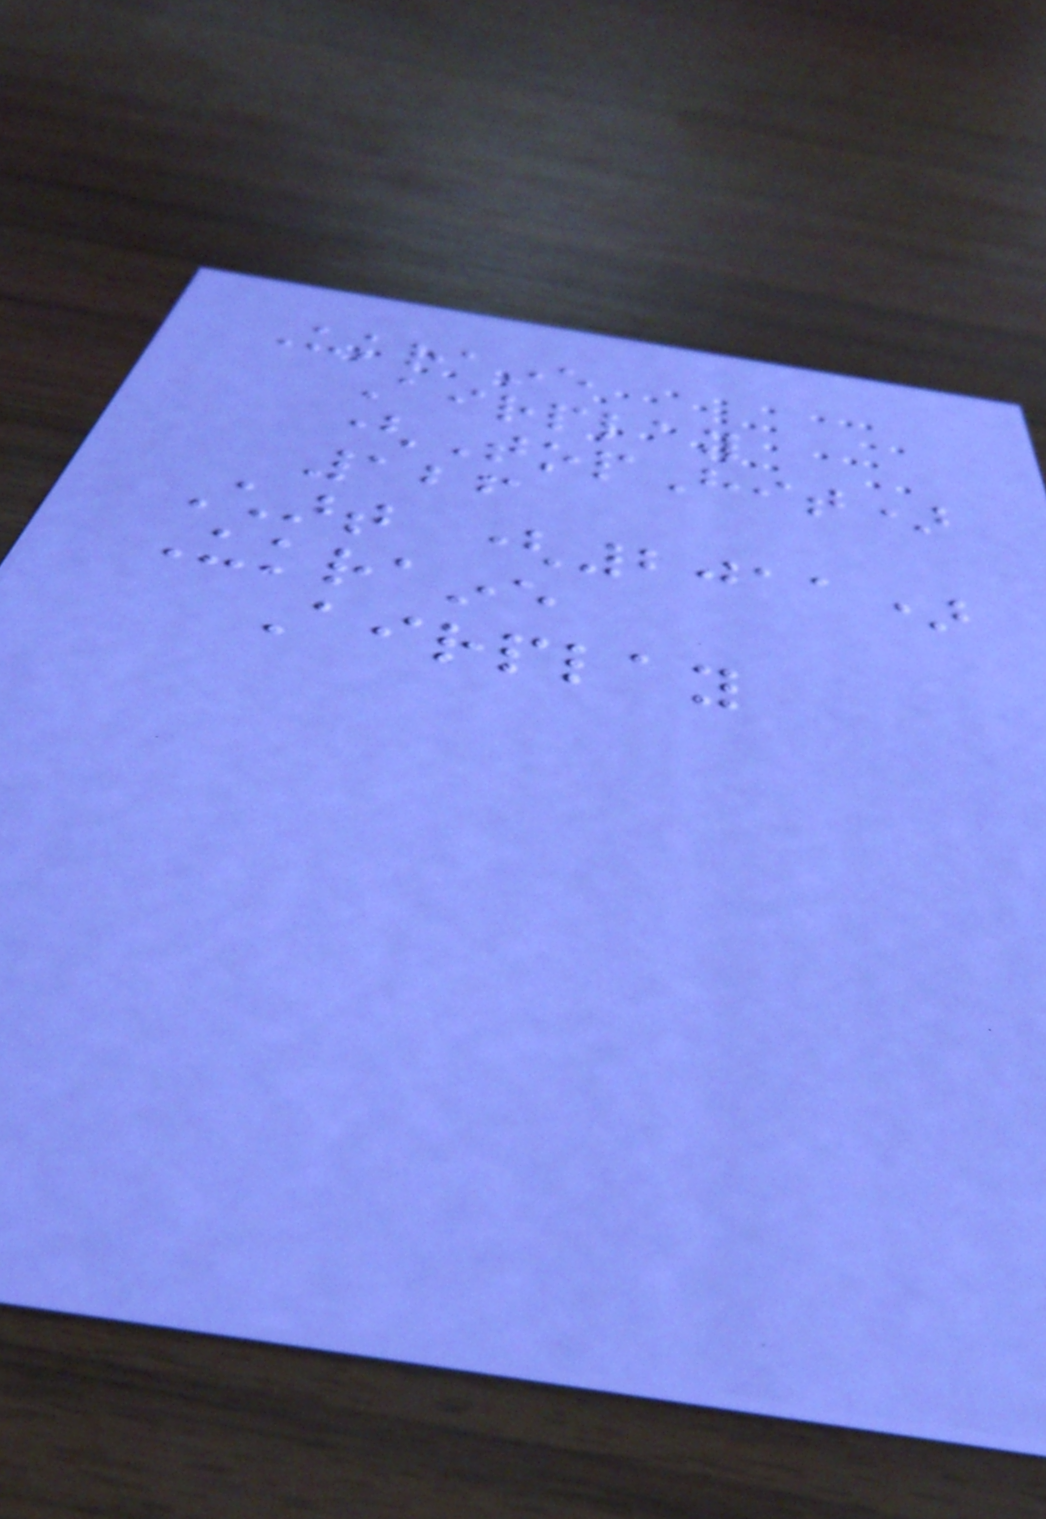Ukraine
Airplay
(TopHit)
126
Chart (2011)
Ukraine
Airplay
